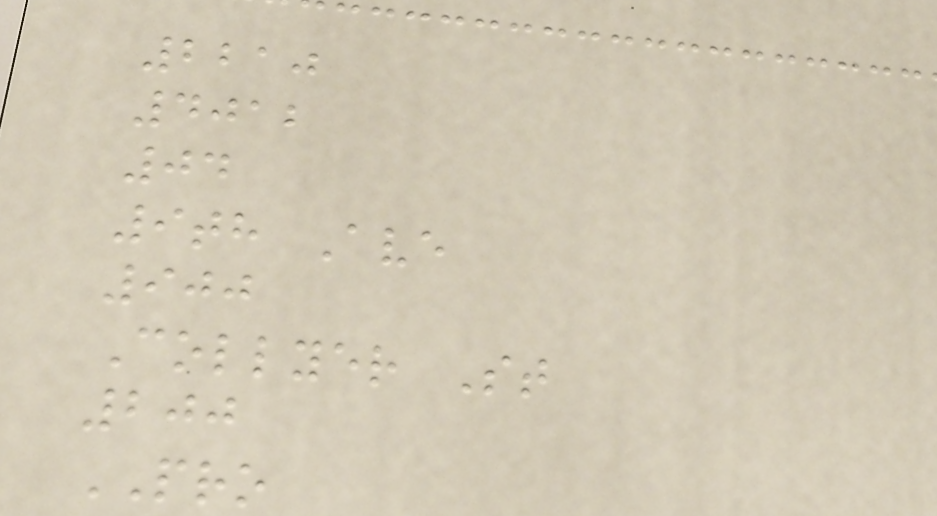2210
4012
04
9th Ave
900
Collyer St
200
PRO
